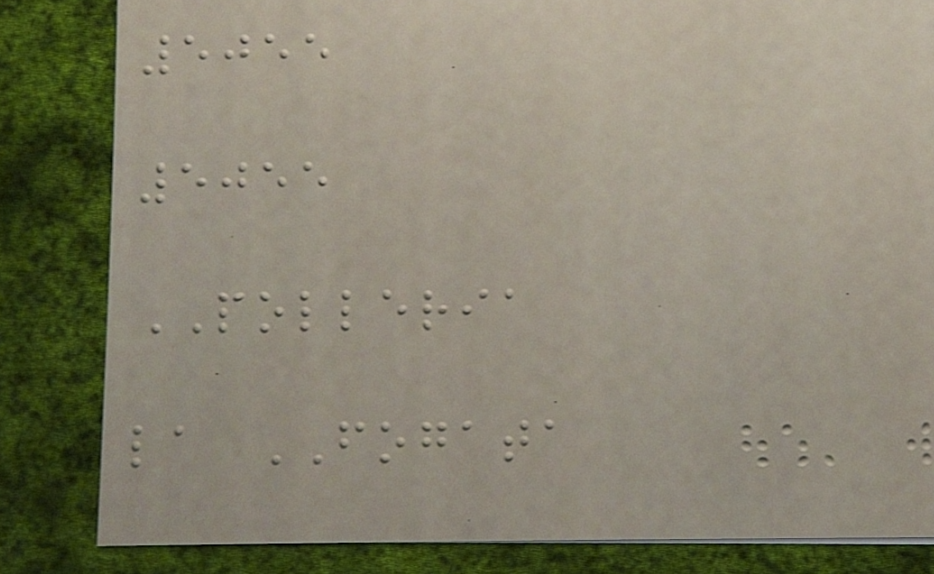5055
5055
POLLERIA
la FOGATA
